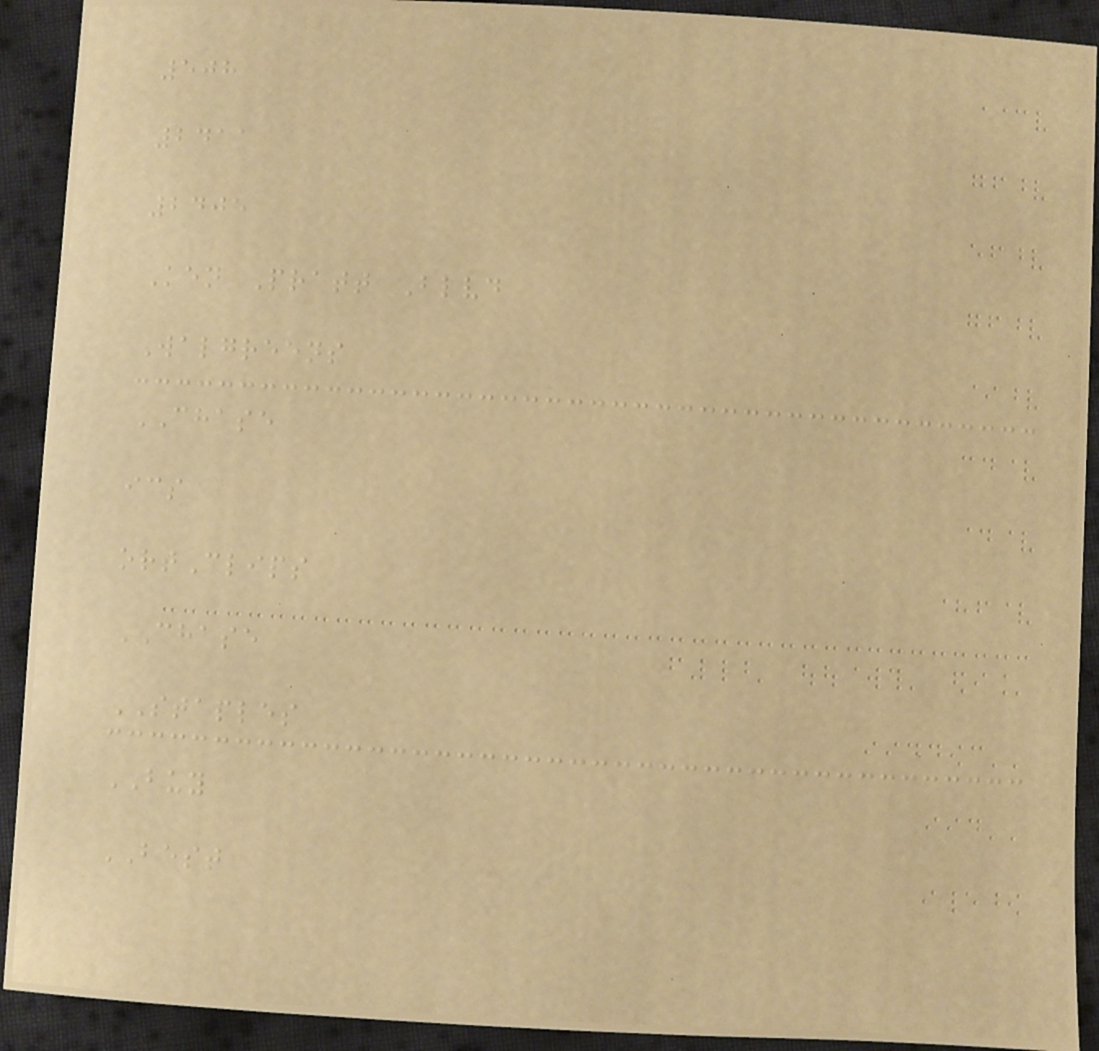508
2411
2405
Ken Pratt Blvd
Walgreens
CHASE
ics
ortClips
CHASE
STAPLES
BUY
BEST
